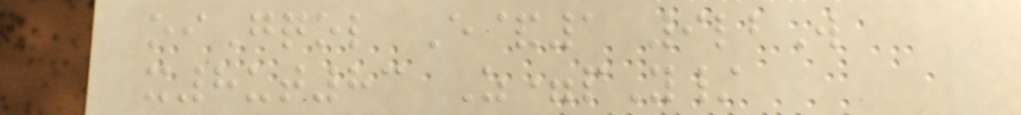oiGqol E&1 9lbW
x8ut83 Z=pY/
